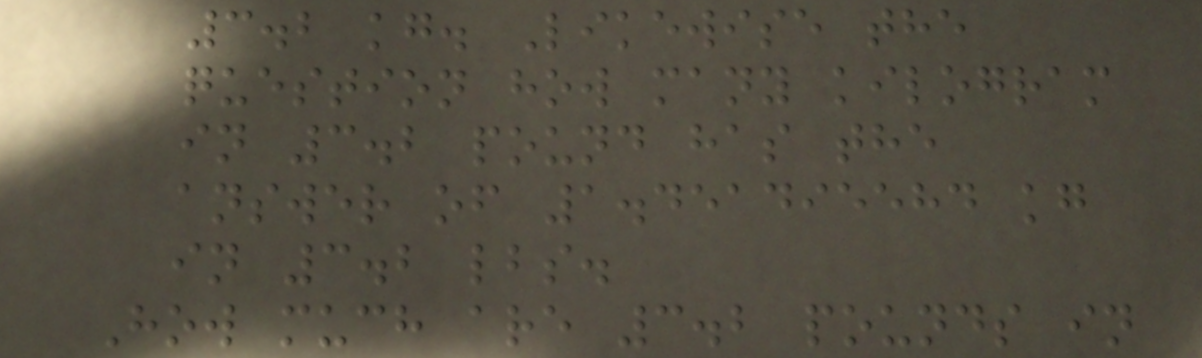3.2 kg. Likewise the
question how many kilogram
in 3.2 pound has the
answer of 1.451495584 kg
in 3.2 lbs.
How much are 3.2 pounds in
